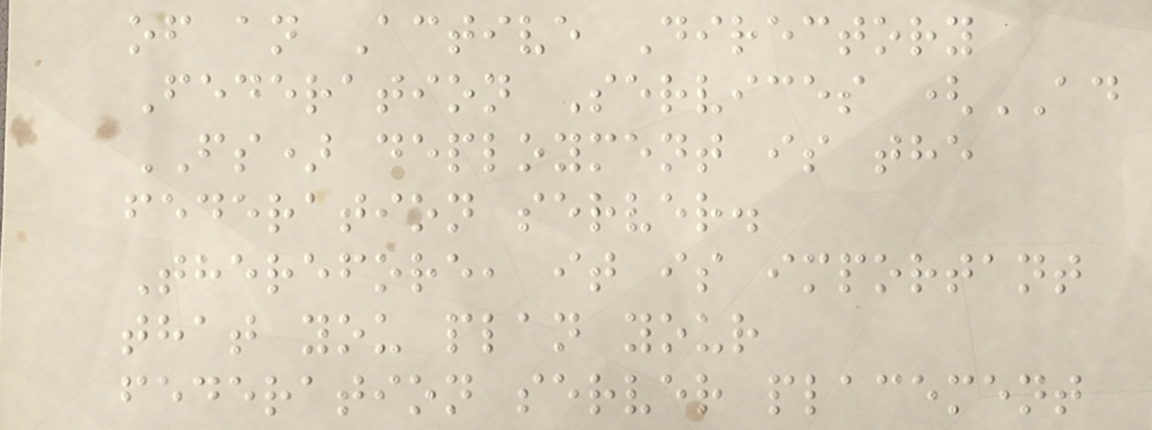of an Active Directory
Federation Services (AD
FS) deployment is the
federation server.
Therefore, it is important
that you plan your
federation server placement
